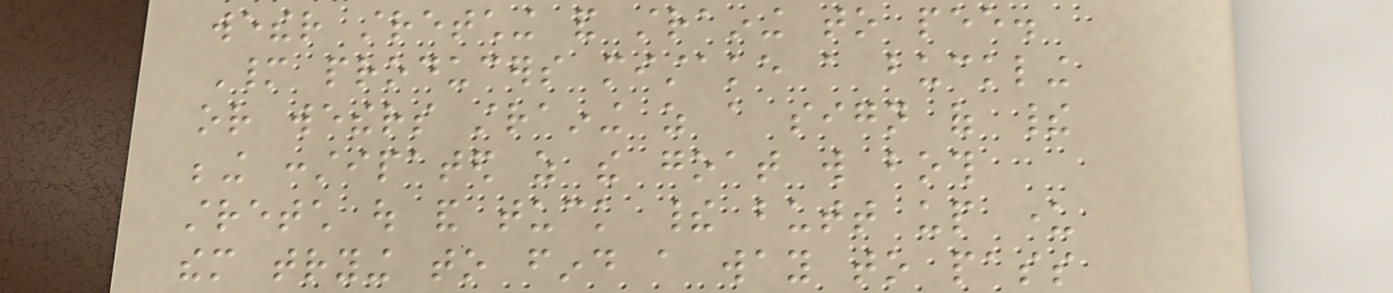wether stretching and straining to pee.
Many producers mistake a buckling
or wethers straining as a sign of their
being constipated as the goat will both
stretch out and tuck their butt up under
them trying to find a way to pass
